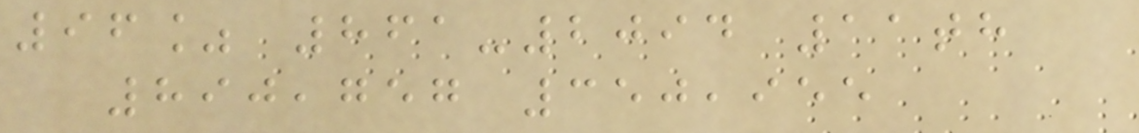96% 861-2094 11th
890,757 350,955
